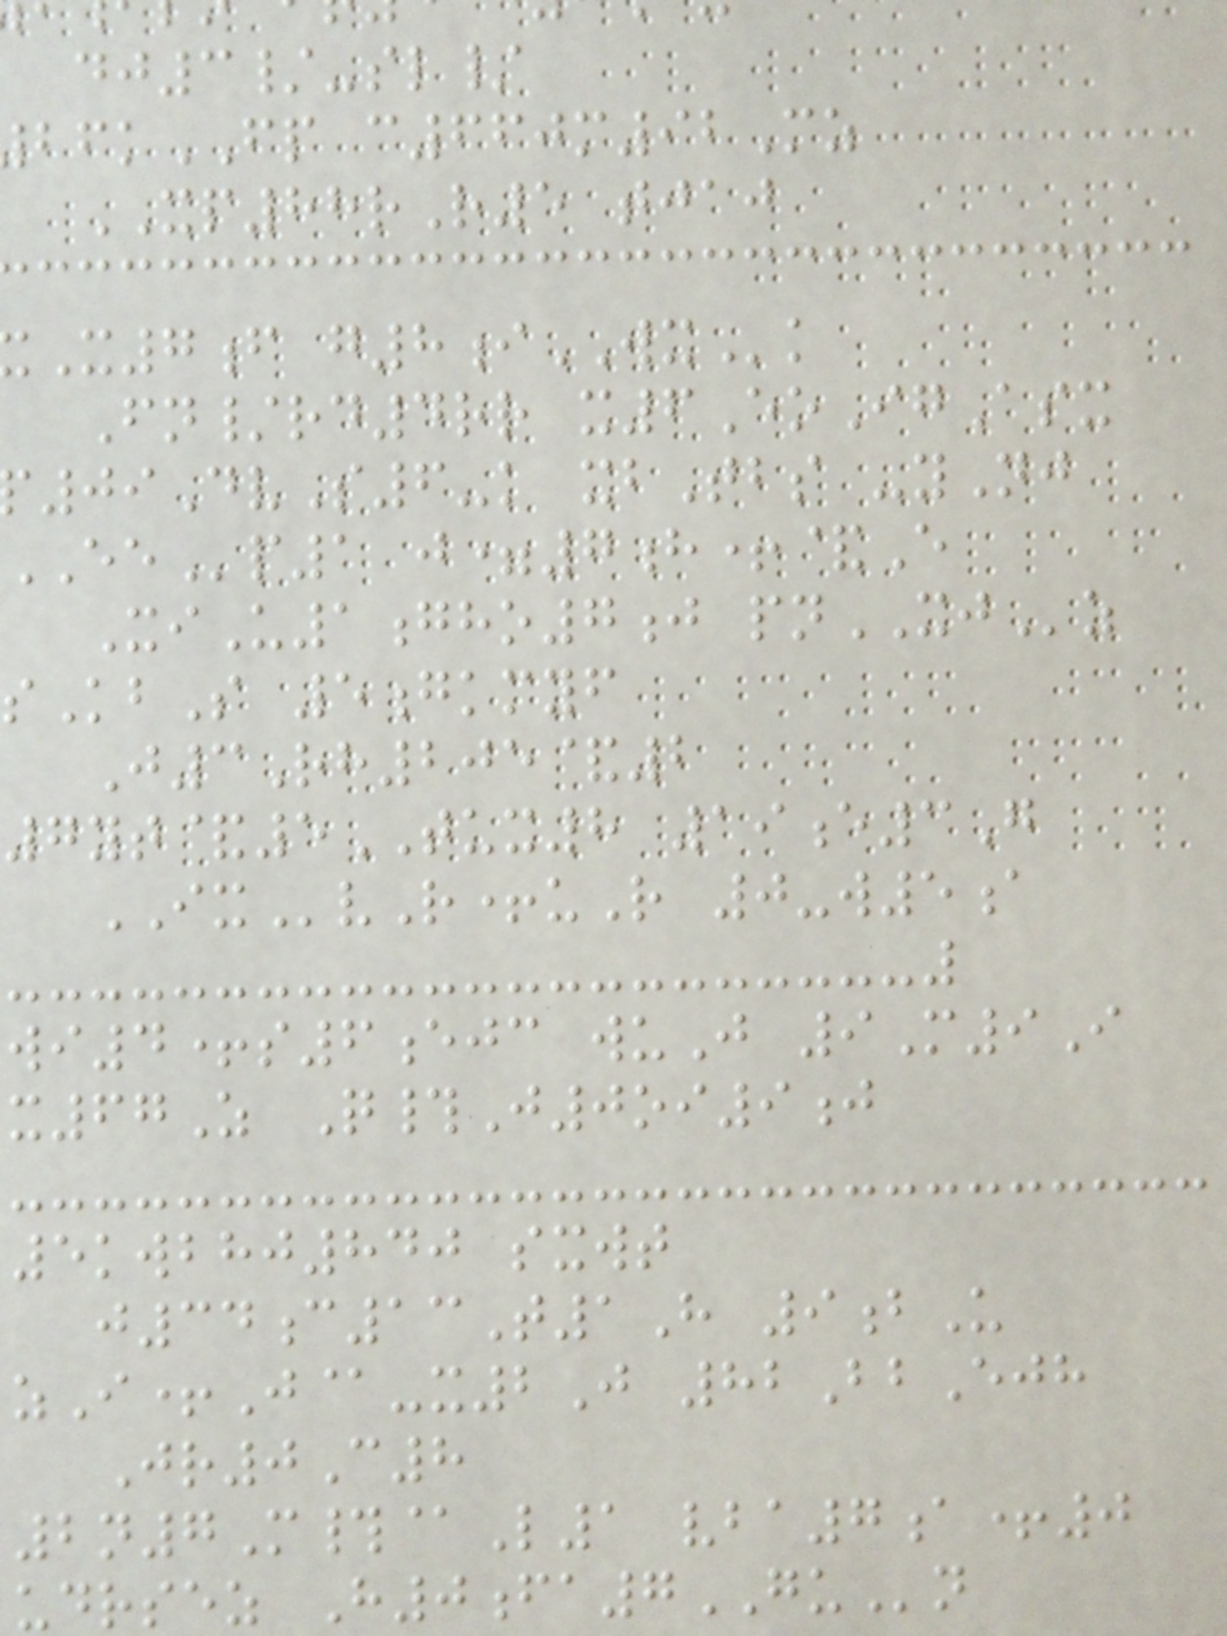dj3/-sl/
kFP c660m92Mz
XP88rR5 tjaj
X7f g8iWXk
Fn/rd4rr x6EoIgAsx
09DvS6-k xbTbs -yNj
p1 j=7h+&E
XiU1gho7j pnXJz
sKbS 5gkmyf
J3Rh205&2
7yt&5TUX8 19e3G
IXvR+uR 0-w5a
wi4+s6ejc wuJ 9M9I
x67Z Q#J0oi9j
5kwbhj840 sxwt
j34c13T1H 9bU
zI+J@-x2J 82BbEjh
Jr0C8
2n7M#@L1 vba7a+0
udrsez H0fa7GUn
